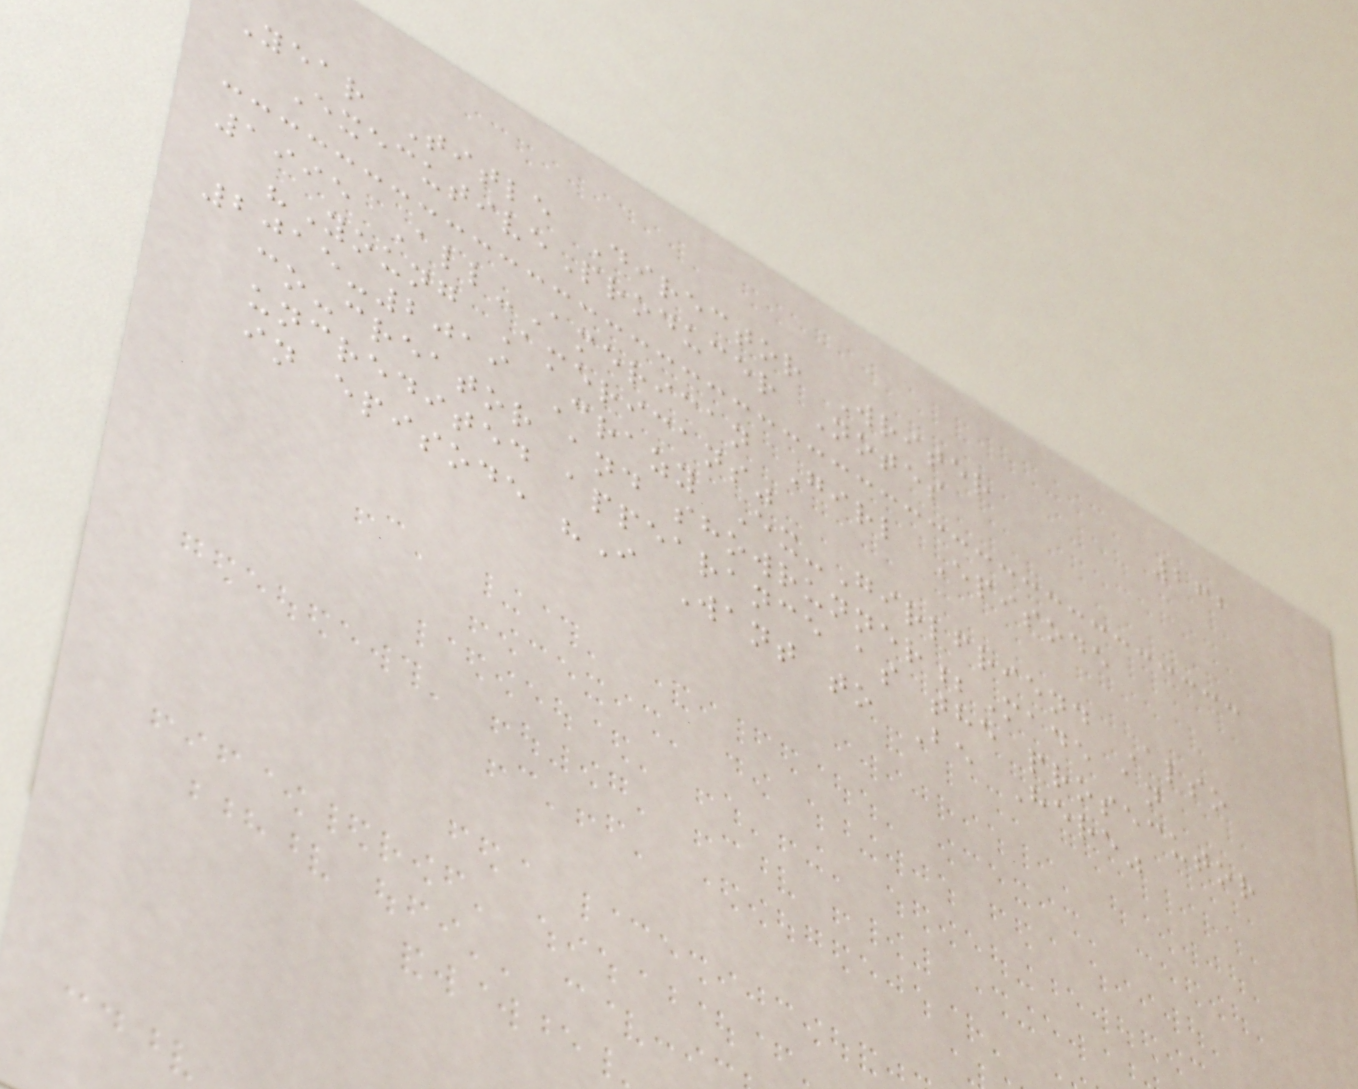262
Year Title Director Writer
ExecutiveProducer Notes
1995 All-American Girl Episode
"Young Americans"
2015-2019 Crazy Ex-Girlfriend Also
co-creator and showrunner;Made an
uncredited appearance as the prosecutor
in episode "I Want to Be Here"
